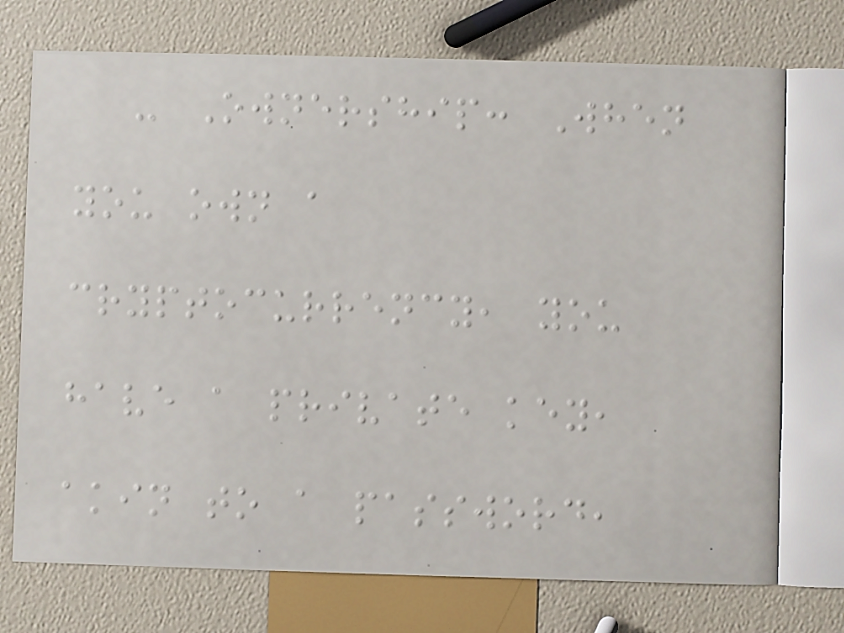- Ownership: When
you own a
cryptocurrency, you
have a private key,
akin to a password,
